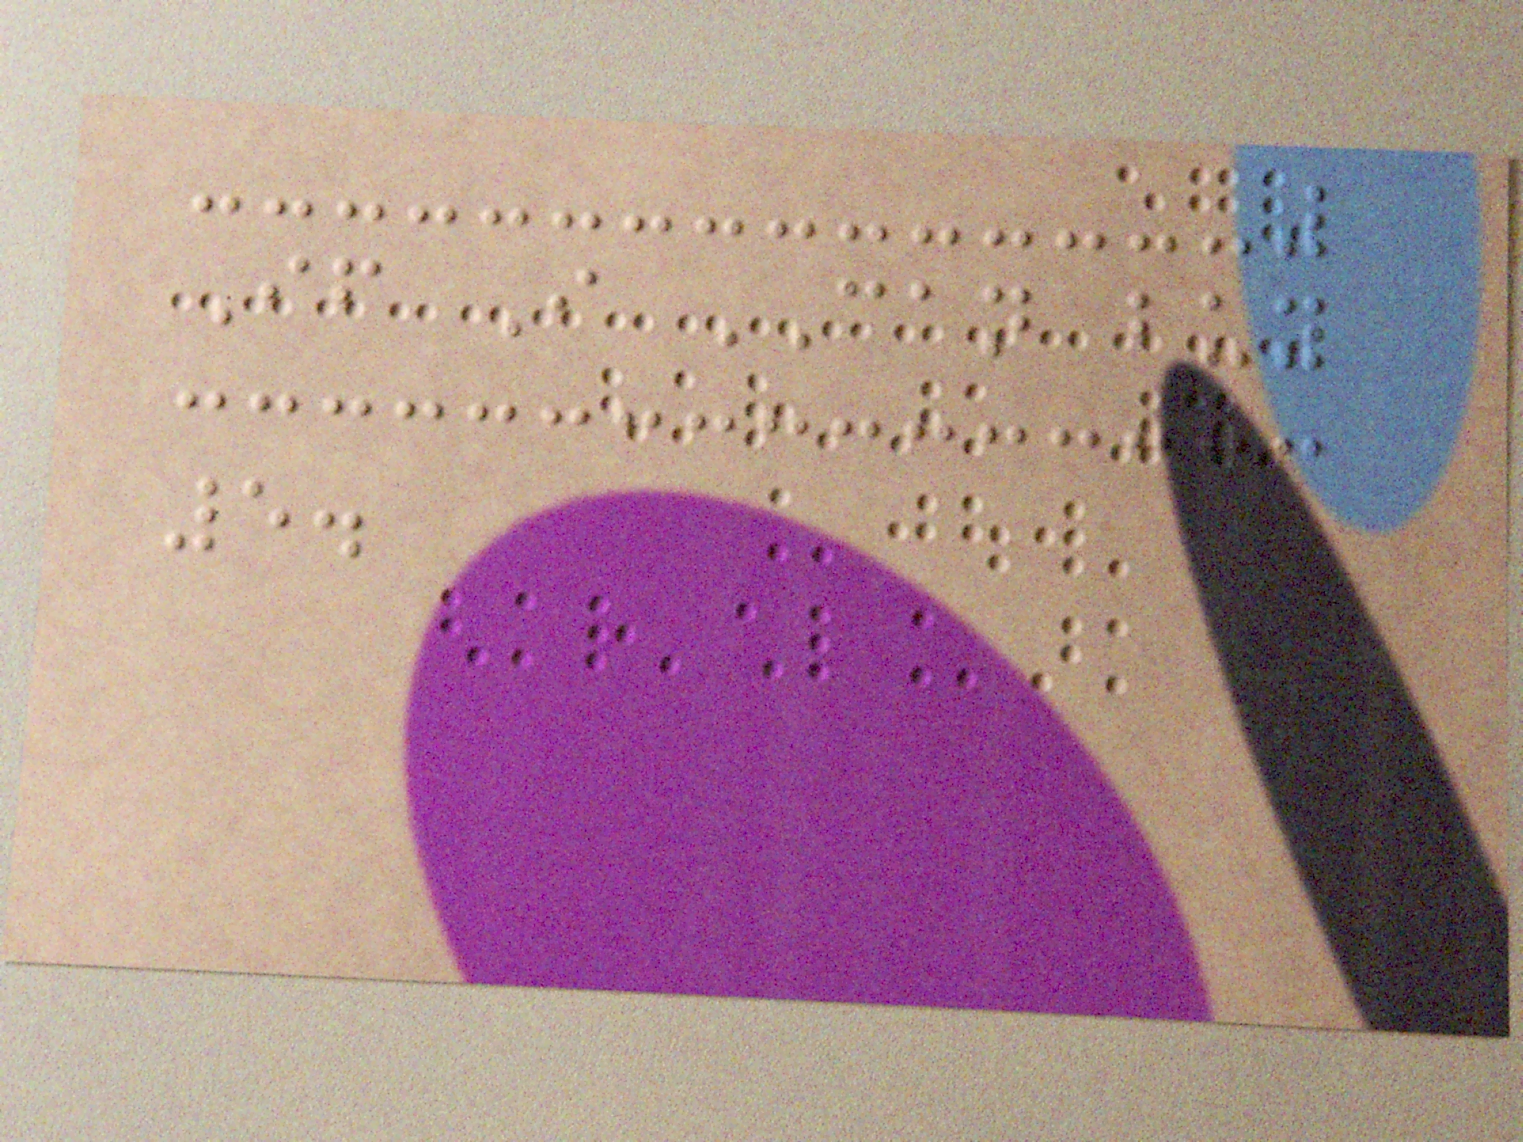If I CAN buy
5.
